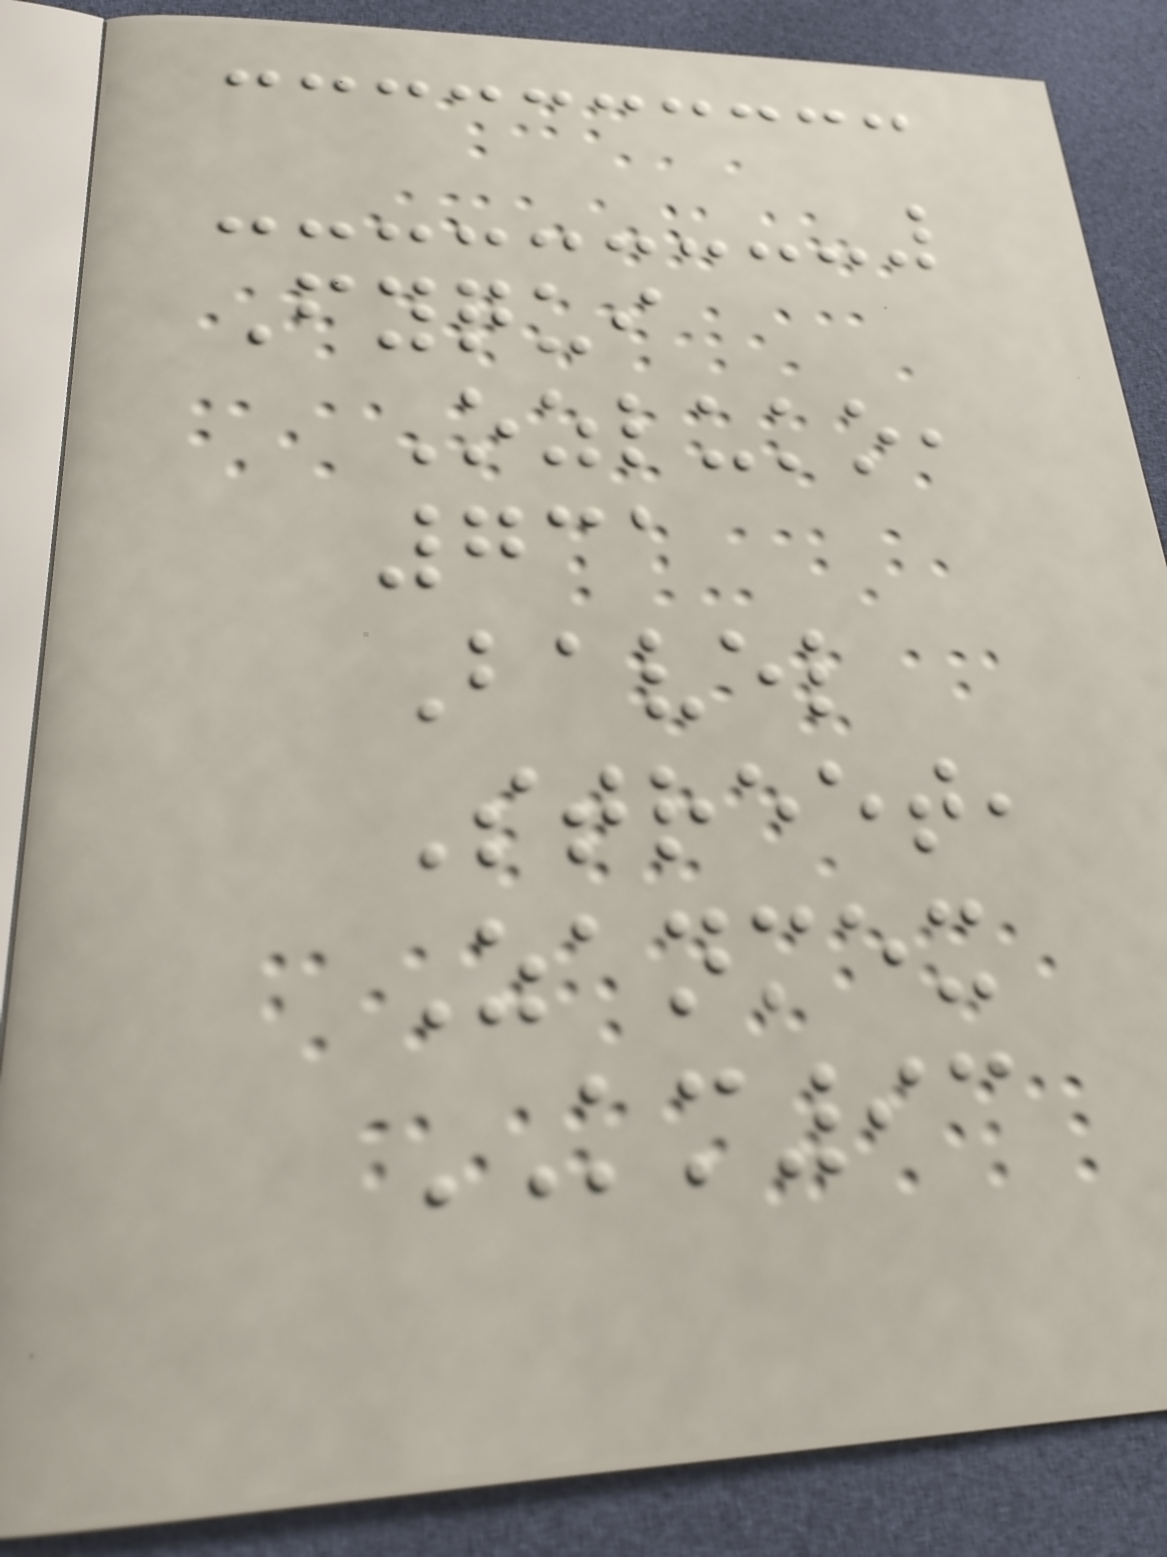Fyqui
Ozluko,
731
Bavel
Street,
Zanmex
KM93
